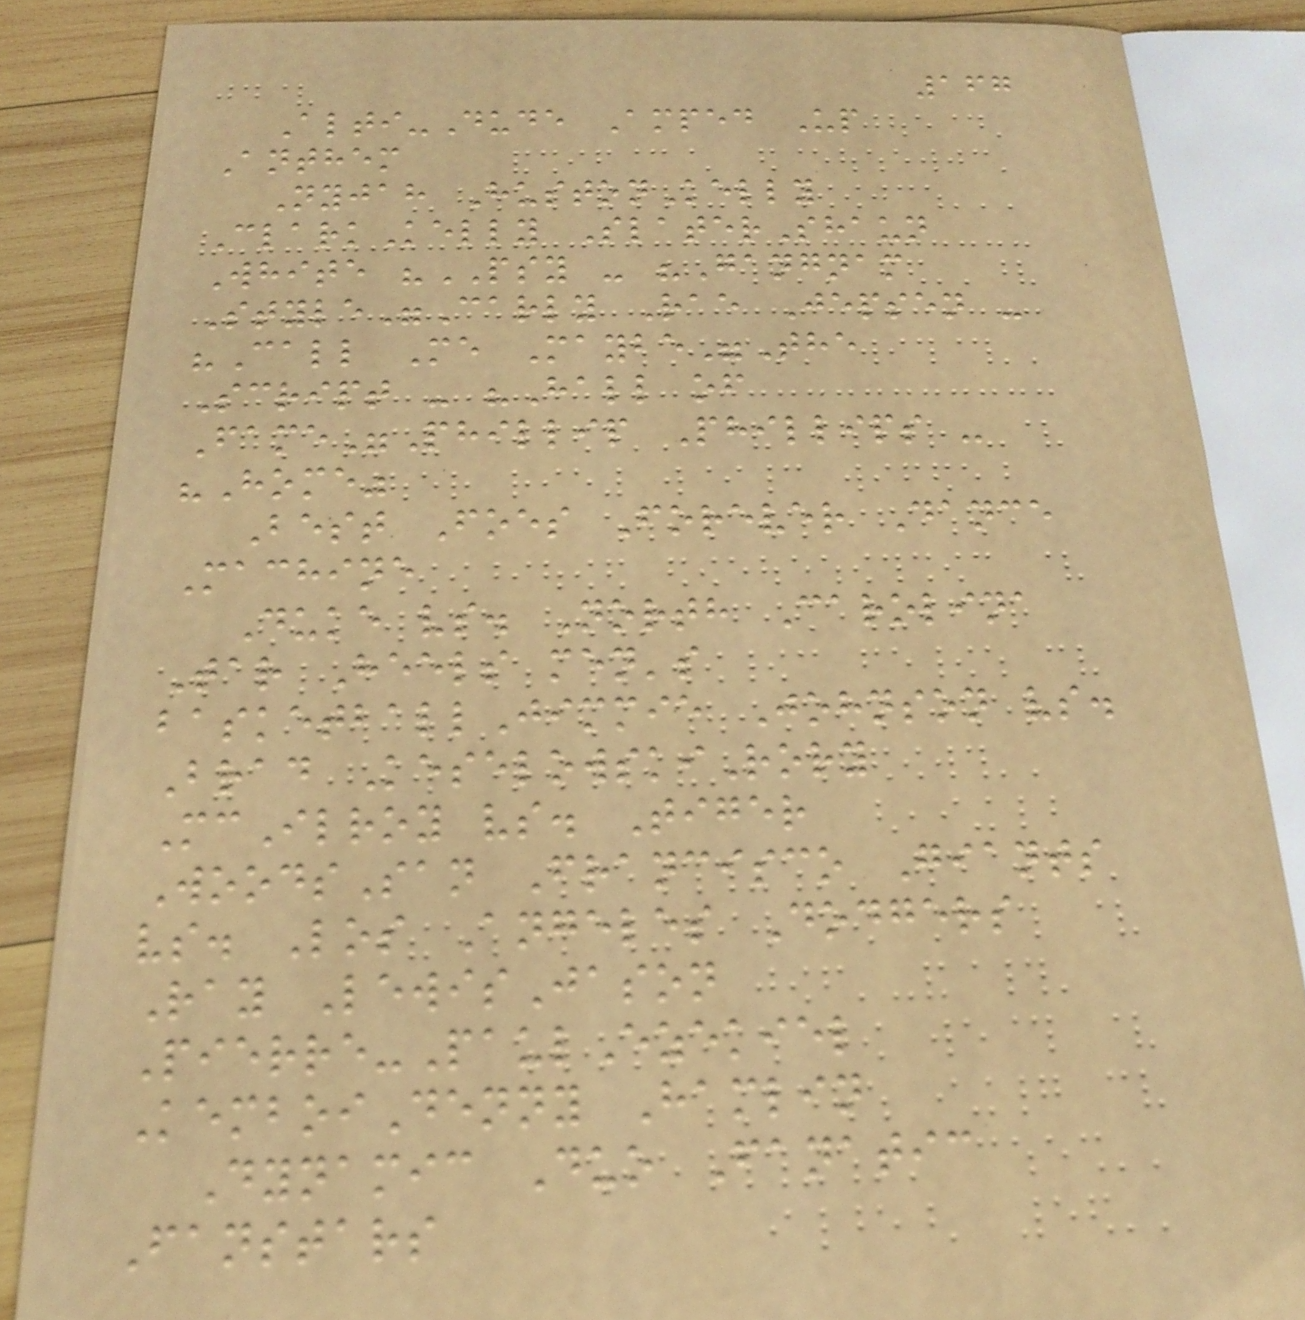167
Alti-Dude Amped Up
Anthem
Nyjah HustonKelly
ClarkKelly SlaterShaun
White "PSY - "Gangnam
Style"Carly Rae Jepsen -
"Call Me Maybe"The
Script - "Hall of
Fame"Phillip Phillips -
"Home"
Best Foes Forever Dance
Machine
Duke vs. North Carolina
Tar Heels men's
basketballJimmie Johnson vs.
Brad KeselowskiRory
McIlroy vs. Tiger
WoodsSan Francisco Giants
vs. Los Angeles Dodgers
Ray LewisJason
Pierre-PaulEzekiel
KemboiDenny Hamlin
Dynamic Duo Fanatic
Fanstars
